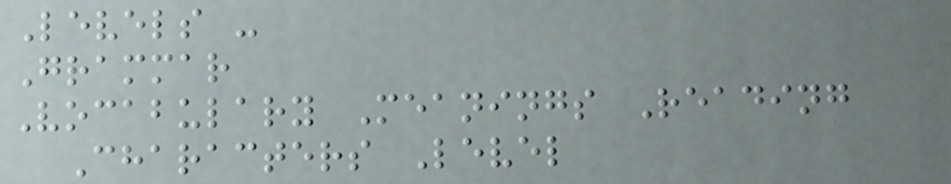Levels -
Grammar
Vocabulary Meanings Reading
Characters Level
